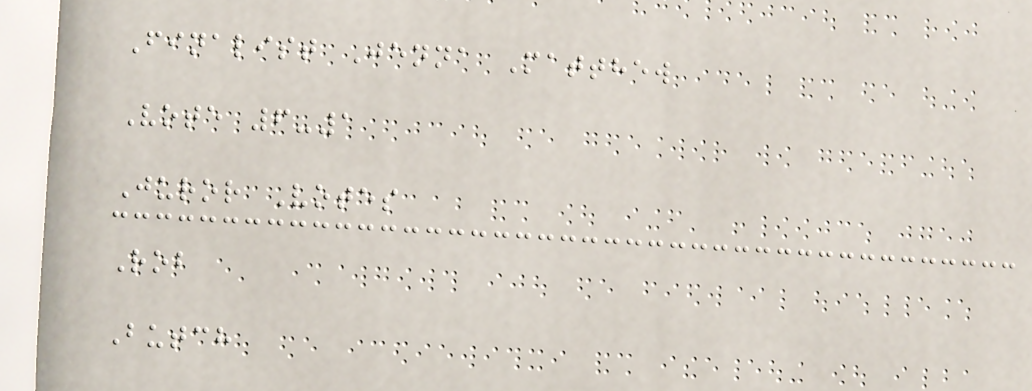Finalist Jenna Matthew
Vote 6-1
Juror Votes
Rob
Butch
